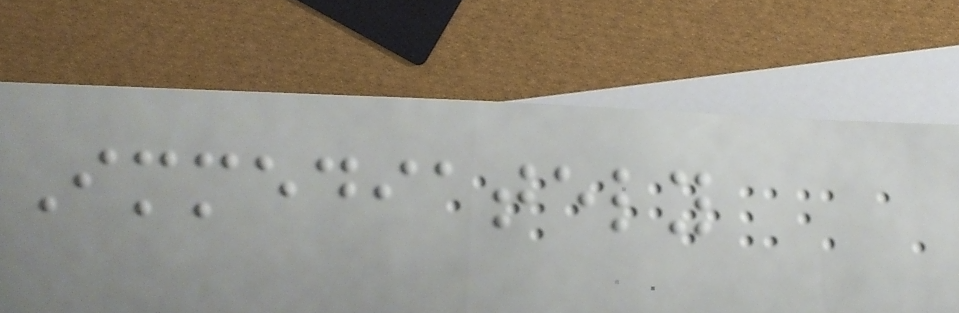Immediately
